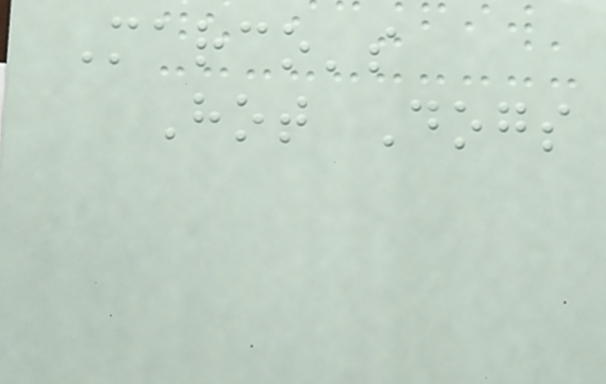Marco's
Hot Dogs
